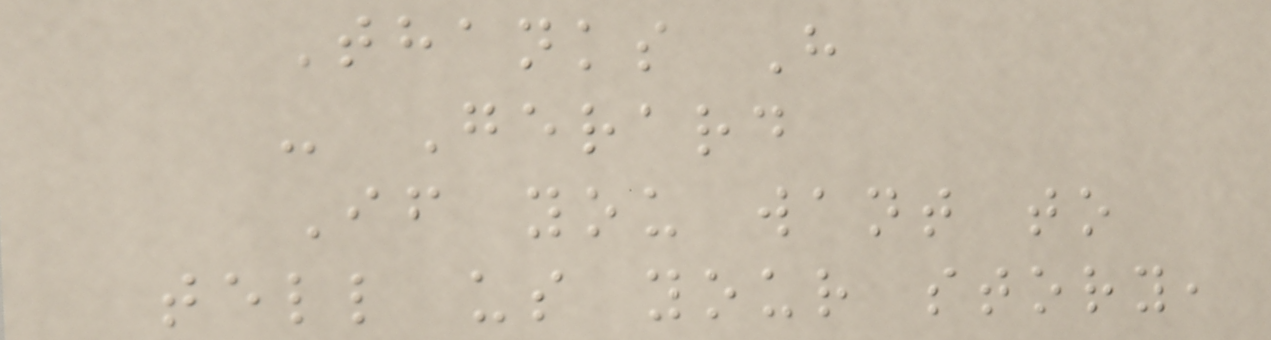Thanks H
- Gerard
If you want to
tell us your story,
